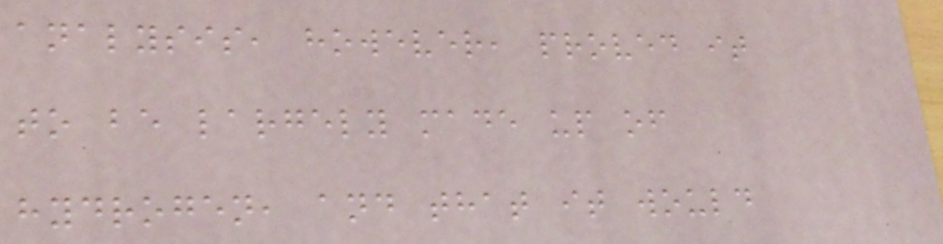analysis, however, proved it
to be largely made up of
hydrogen, and that it would
